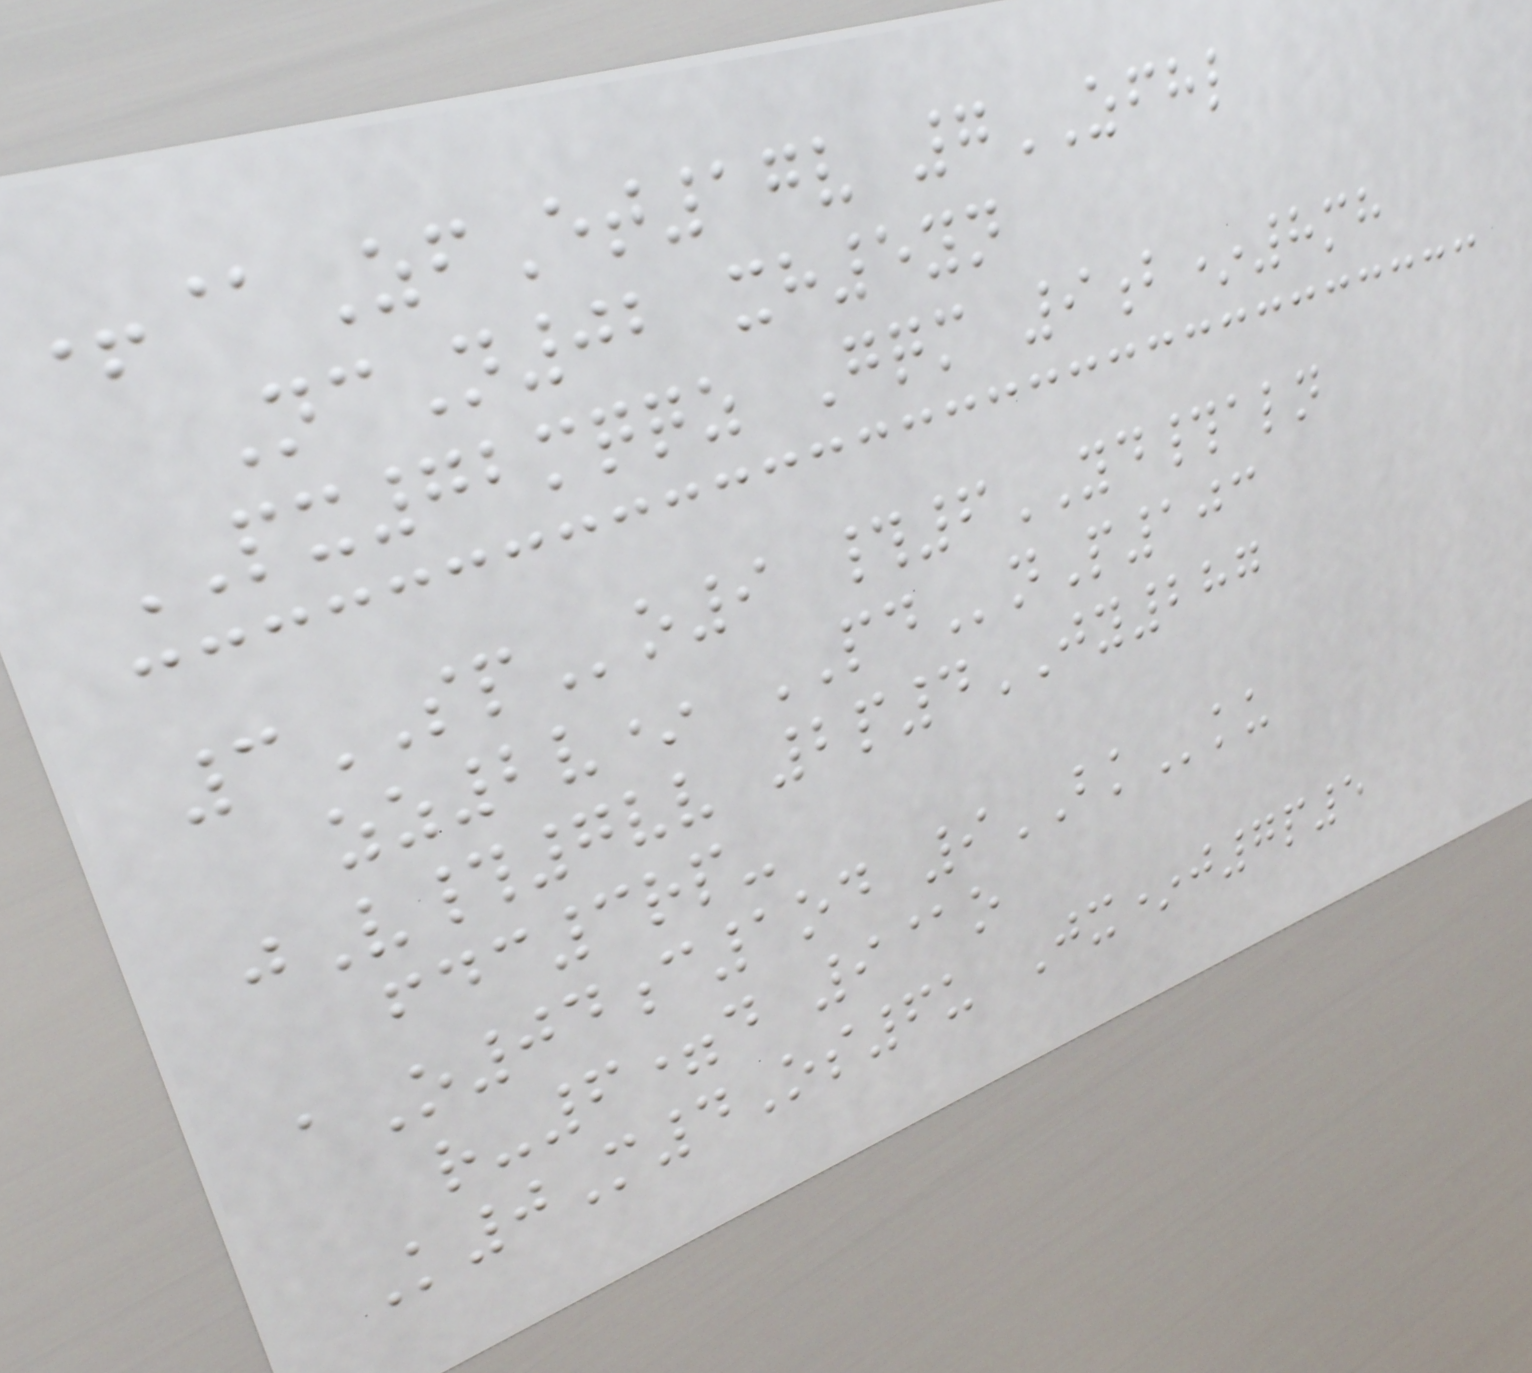+@ZfEt17v 7ZFHL
NcN02 xh5yn
PX72mqqz Gqm 9b*8mh
3SPo9 #6YD#aln
zz2v* PDnP103
jV#7vv 2p4JY287
fdc3rp-
aO04c1od 9BKku
r-6=d 9@o
K0M4Os6u Jx*j7p5
